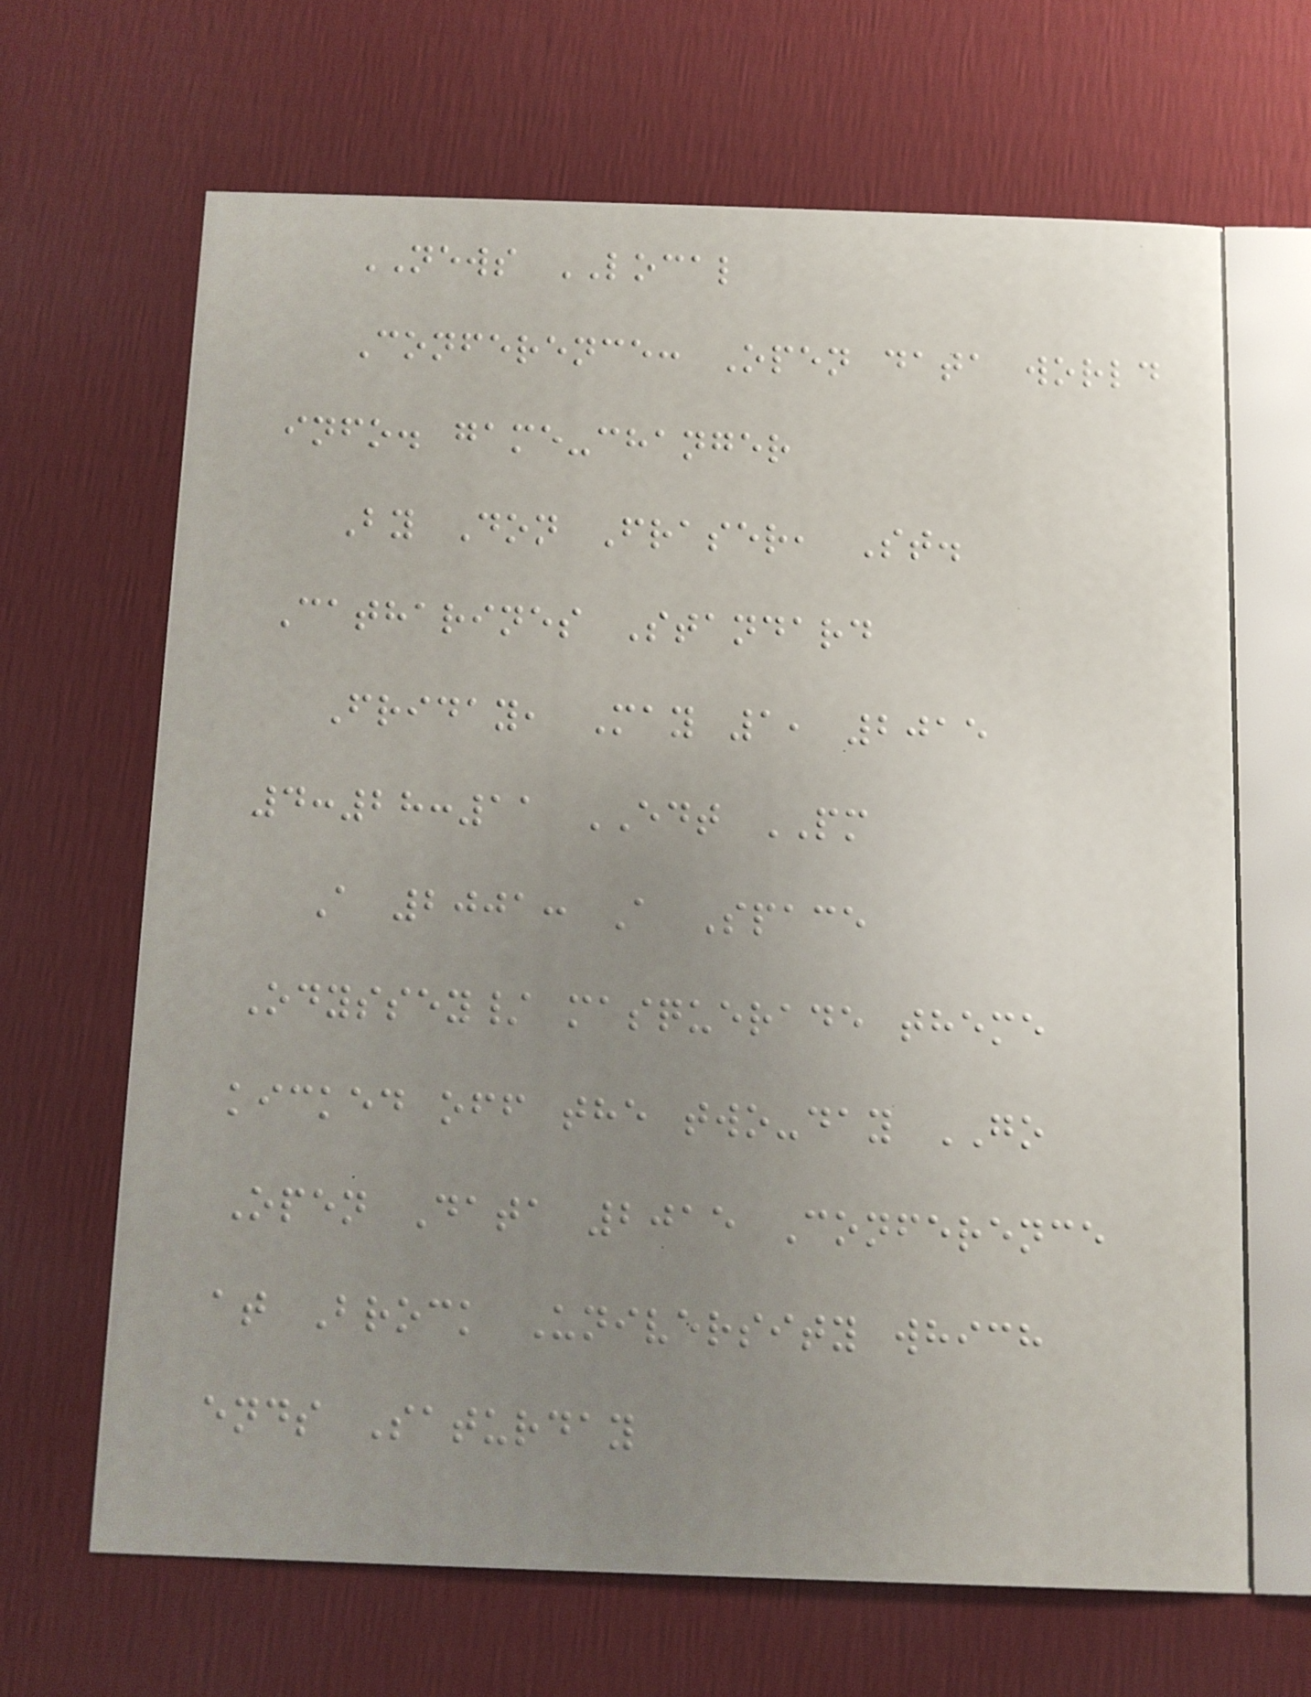NEWS LOCAL
Conference: Open data world
info. game-changer
By Don Fraser, St.
Catharines Standard
Friday, May 1, 2015
4:28:11 EDT PM
A 2001: A Space
Odyssey/ masquerade theme
kicked off the two-day GO
Open Data 2015 Conference
at Brock University which
ends Saturday
